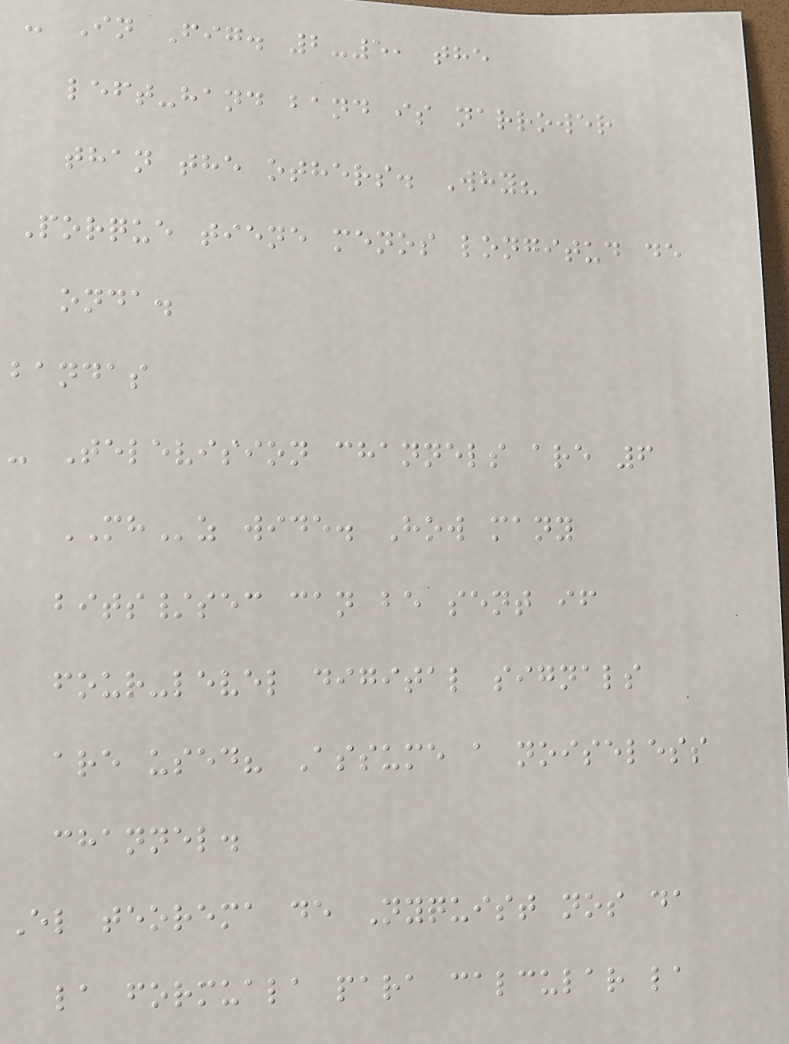- In Fig. 2-5, the
left-hand band is narrower
than the others. Why?
Porque tiene menos longitud de
onda.
bandas
- Television channels are 6
MHz wide. How many
bits/sec can be sent if
four-level digital signals
are used? Assume a noiseless
channel.
El teorema de Nyquist nos da
la formuala para calcular la
